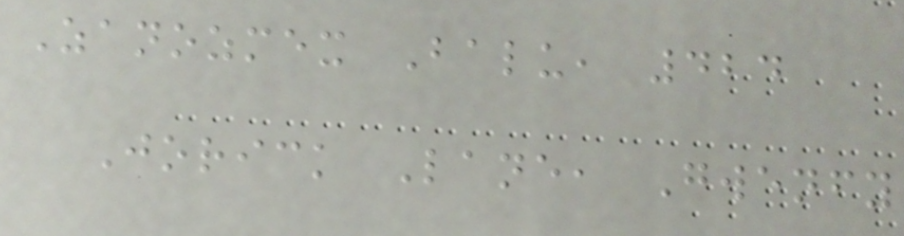Zanozmex Balu, 424
Jorick Lane, Gwenfy
